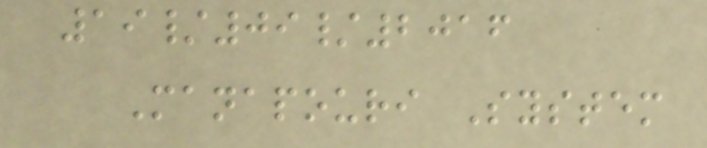19/09/2016
Manapouri System
